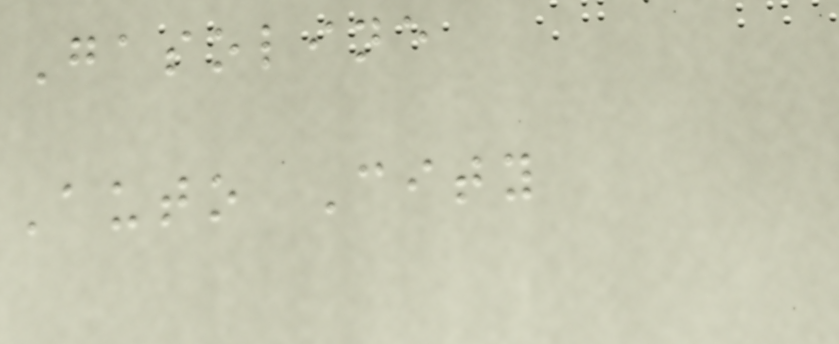Gasoline
Auto City
